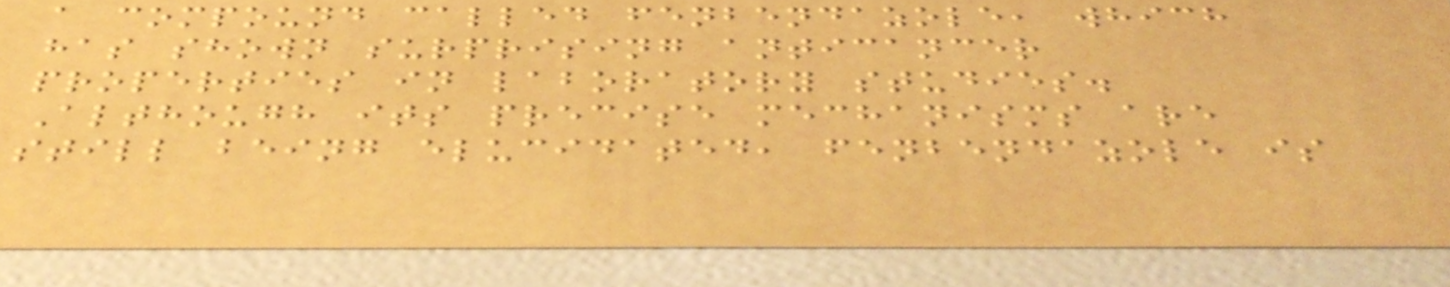a compound called fenbendazole, which
has shown surprising anticancer
properties in laboratory studies.
Although its precise mechanisms are
still being elucidated, fenbendazole is
